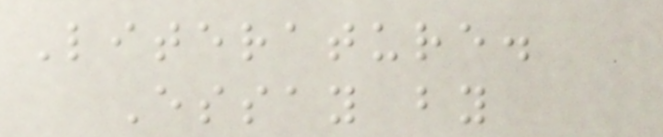Literature.
Essay by
